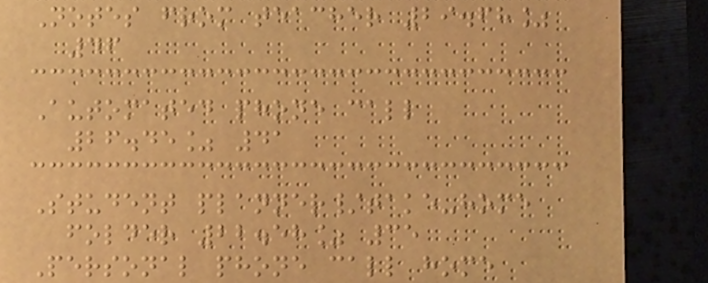Notes from teacher 29.68%
46
Automated phone call
26.45% 41
Student planner/take-home
folder 22.58% 35
Personal phone call home
